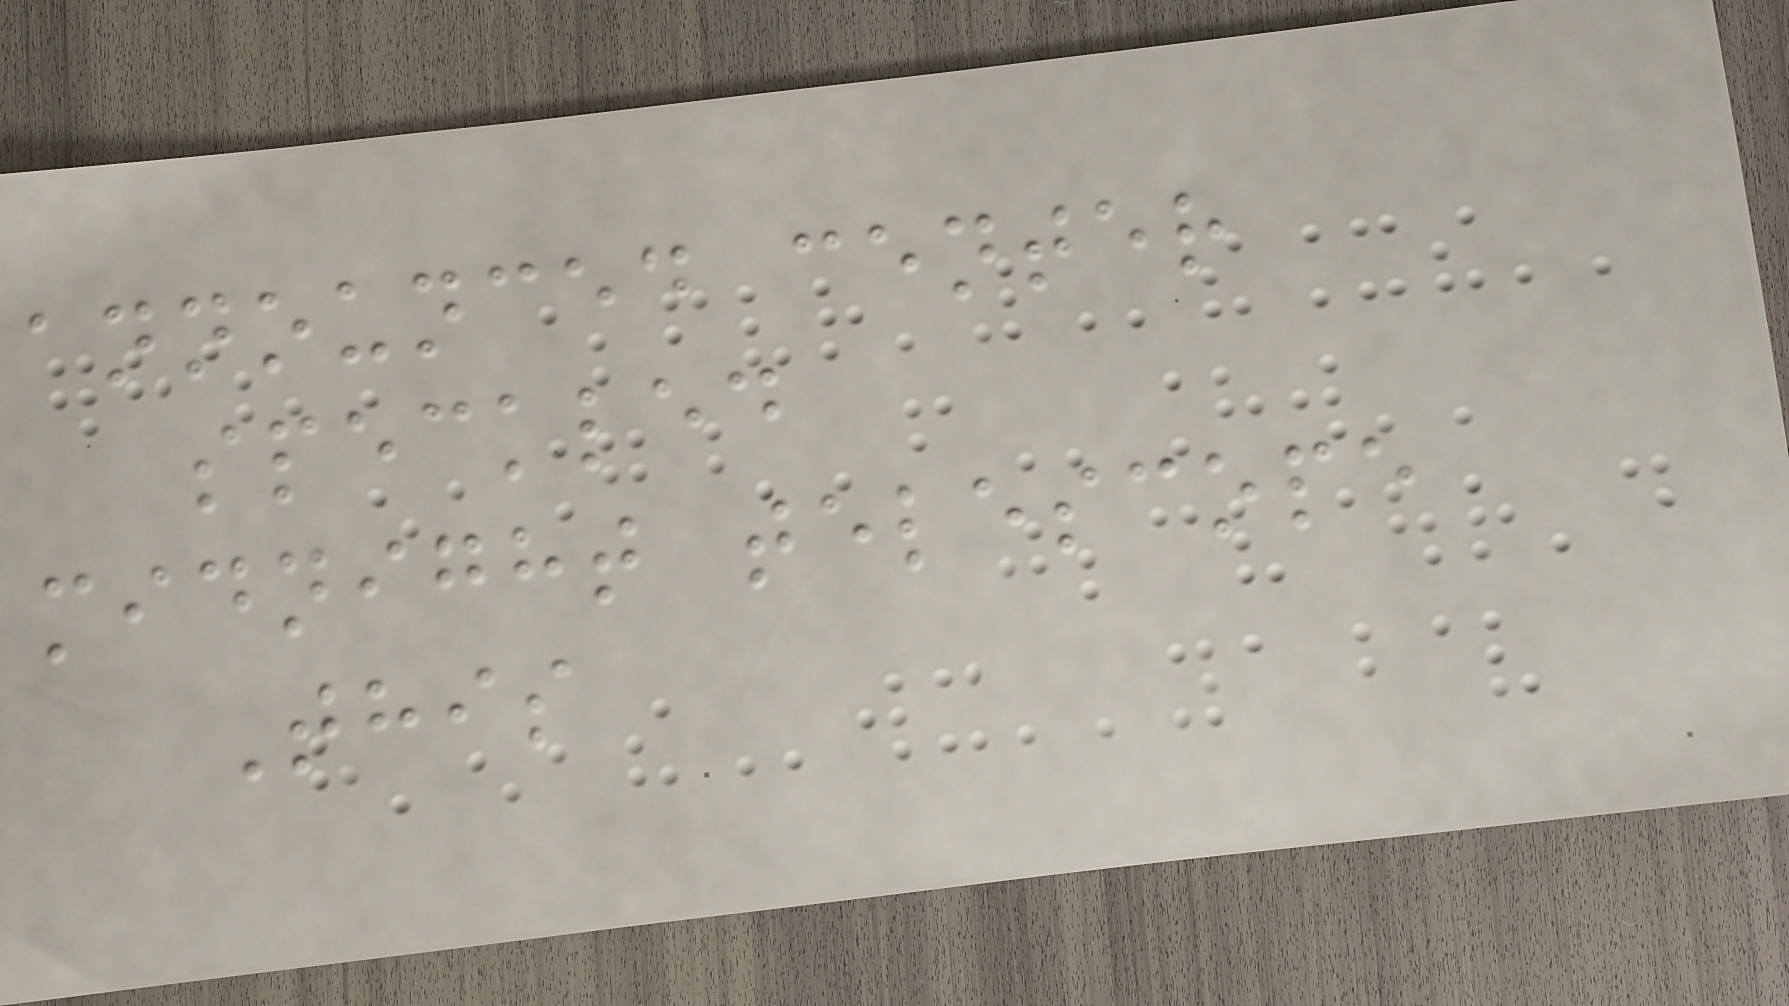announced center
speckled
midnight telescope
This
